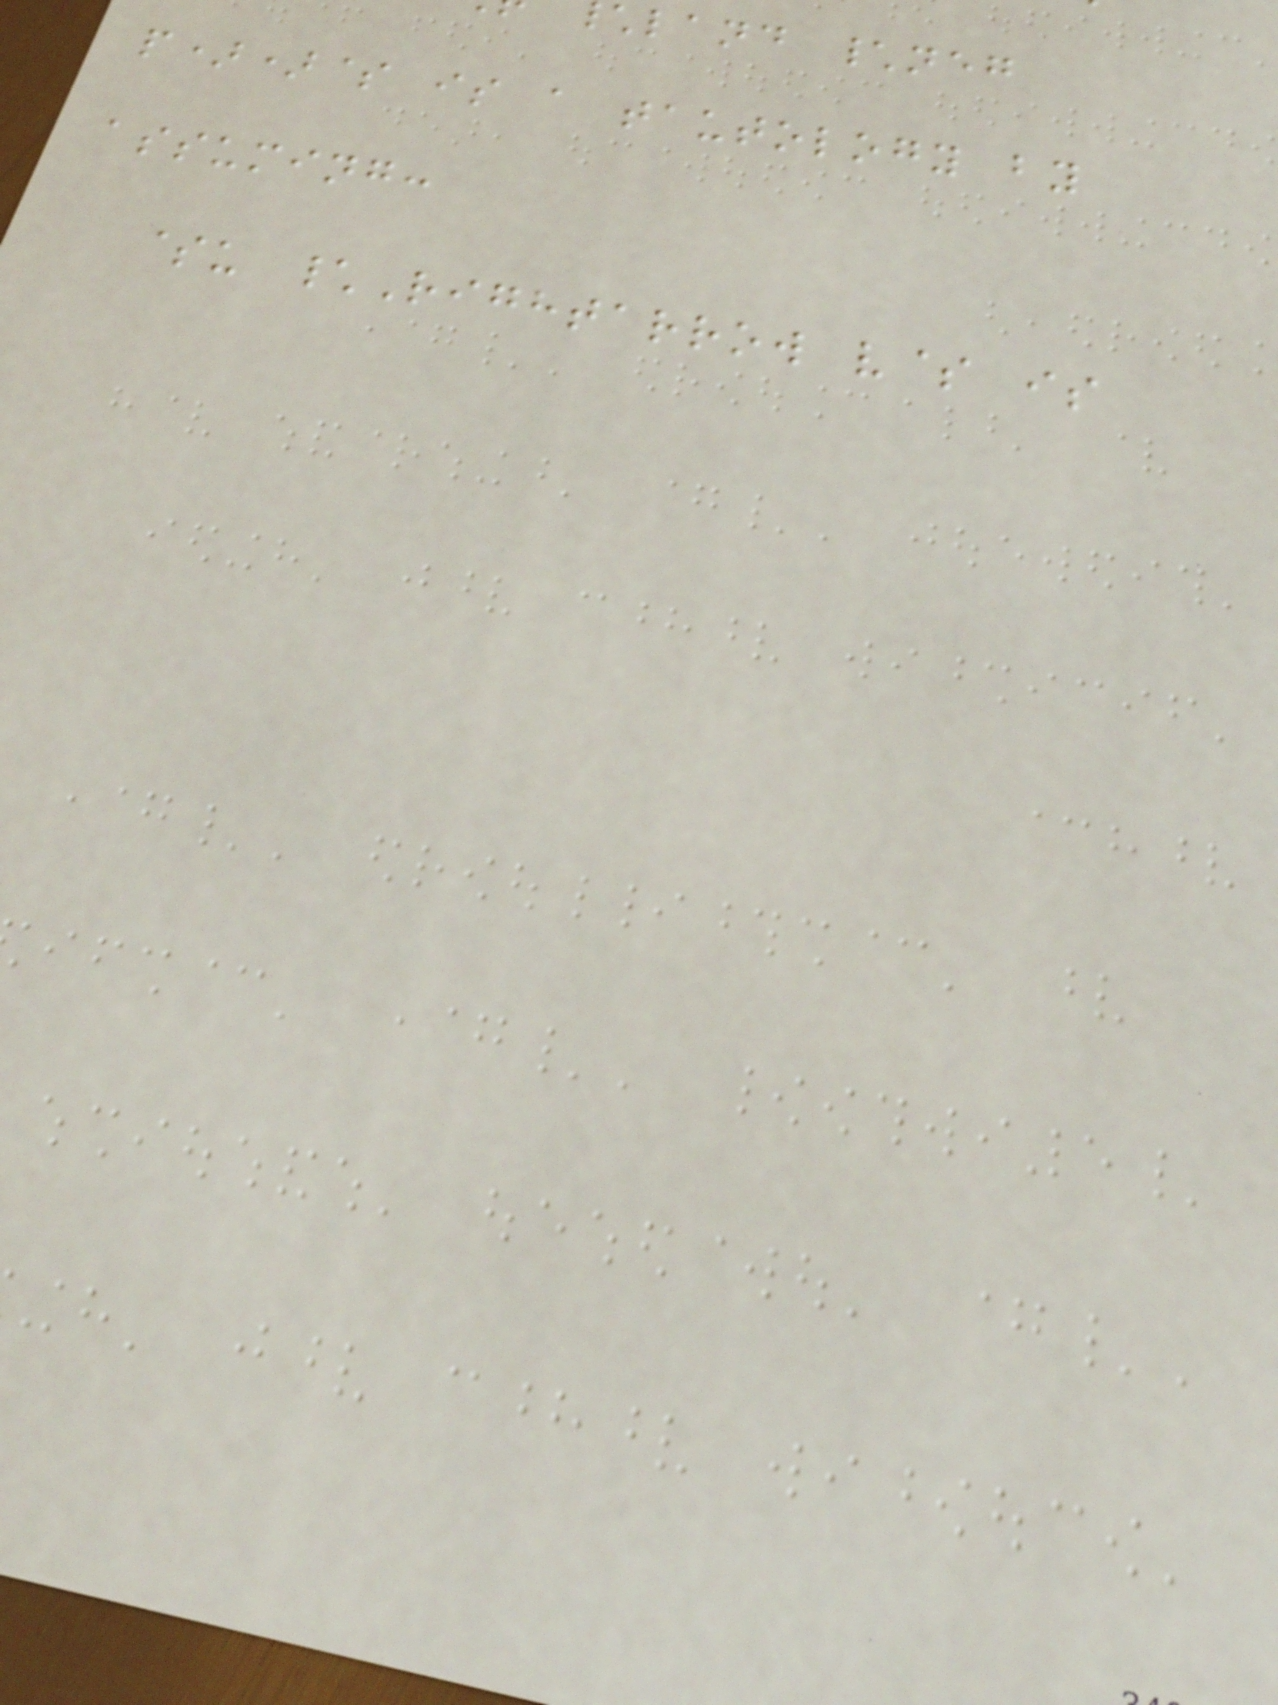land \neg
p))$ is a tautology by
assuming:
$u \Rightarrow v$ is
